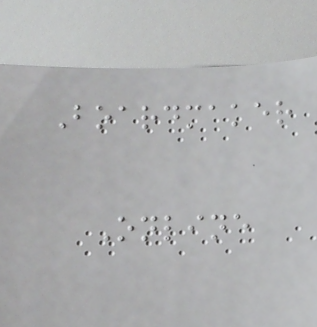Boardmaker
Online
